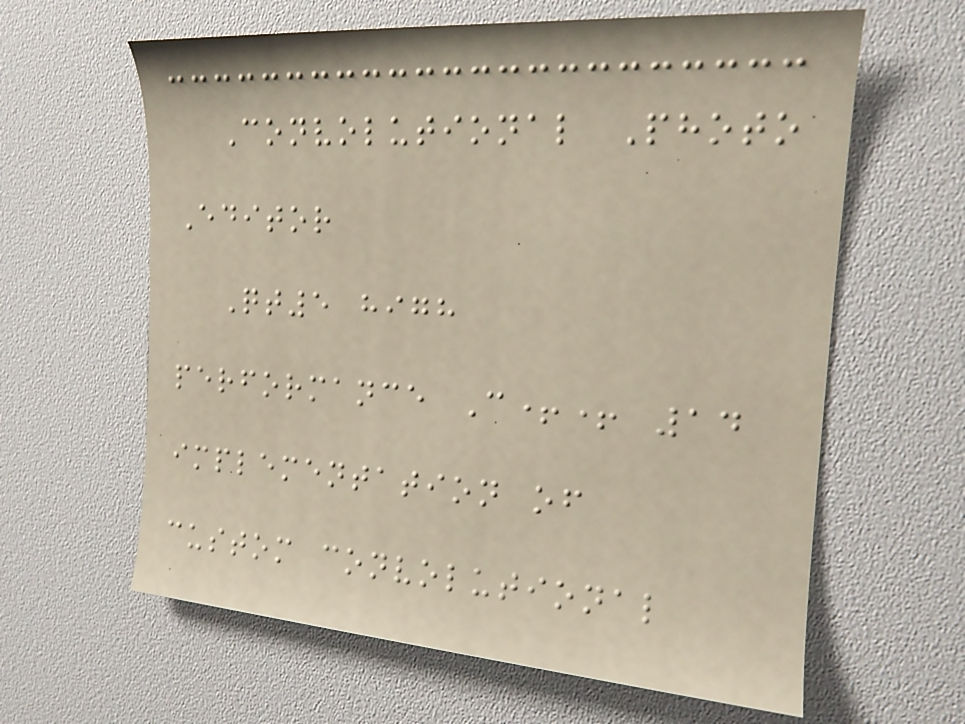Convolutional Photo
Editor
Qt5 high
performance C++ 14
implementation of
custom convolutional
